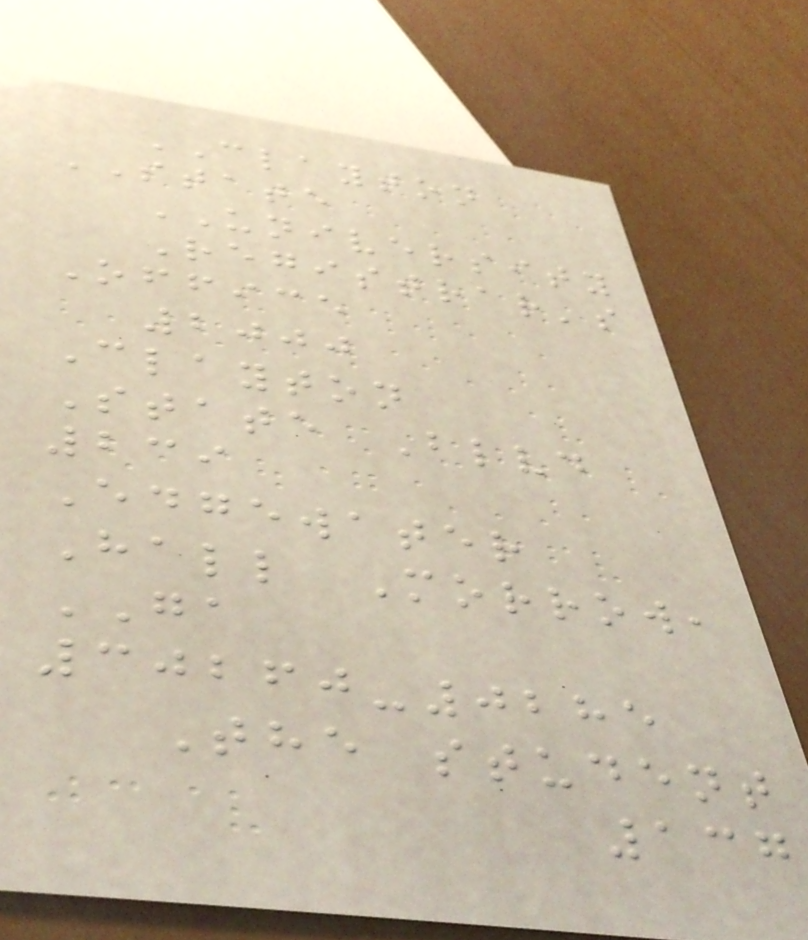CLAYTON
STATE
UNIVERSITY
Registrar's
Office
2000
Clayton
State Blvd
239
Edgewater
Hall Morrow,
GA
30260-0285
The student
137
